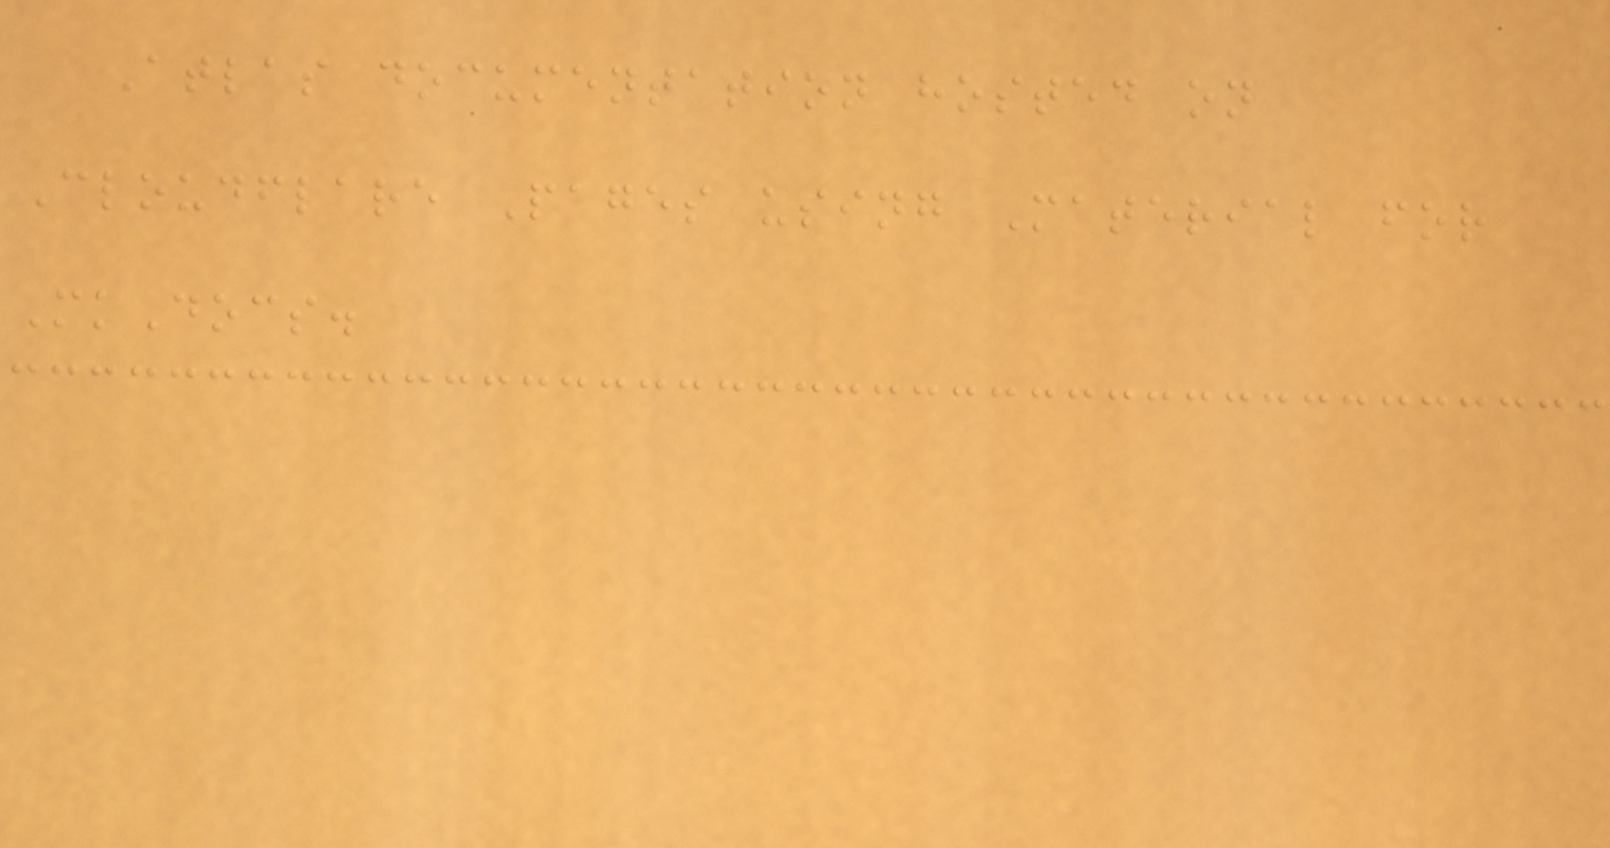Atlas documentation hosted on
Cloudflare Pages using Material for
MkDocs.
